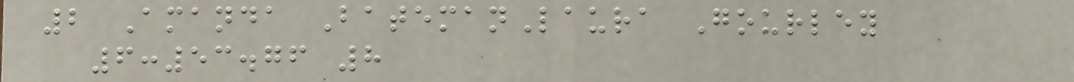2 Amanda BatemanLaura Gourley
6:53.76 8
